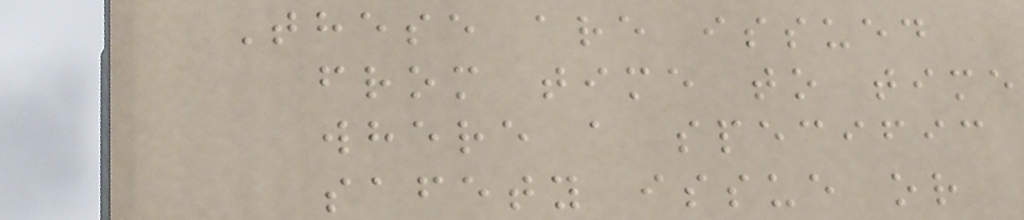These are issued
from time to time
where a specific
safety issue or
